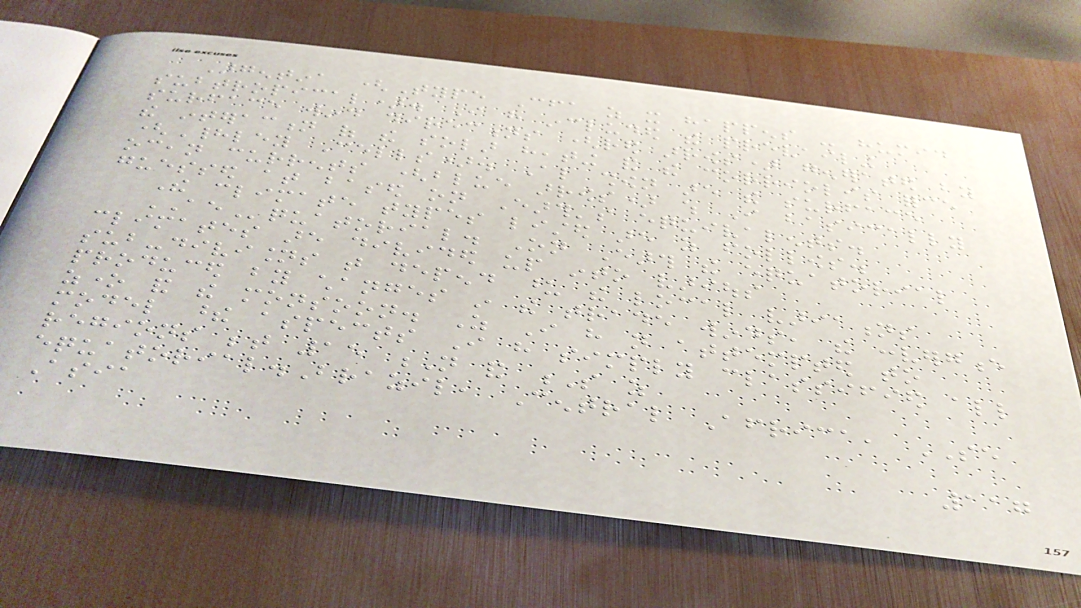Argentina (Type Cfa as it happens - humid
subtropical). I have included the prevailing
surface wind directions (red arrows) generated by
the interaction of the solar heating and the corriolis force
(Hadley Cells). Also shown are the surface
ocean currents (blue arrows) which I basically
guessed at based on Earth's equivalents.
The climate types listed are as follows.
AEquatorial. On Earth the equatorial
climates are divided up into various
sub-divisions that depend upon the local variations
produced by changes in the trade winds, the convergence
zone and the monsoon. As I have not attempted to
model these aspects I have simply classified all
regions between 15 N and S as
equatorial.Brazil, Central Africa, SE
Asia
117
